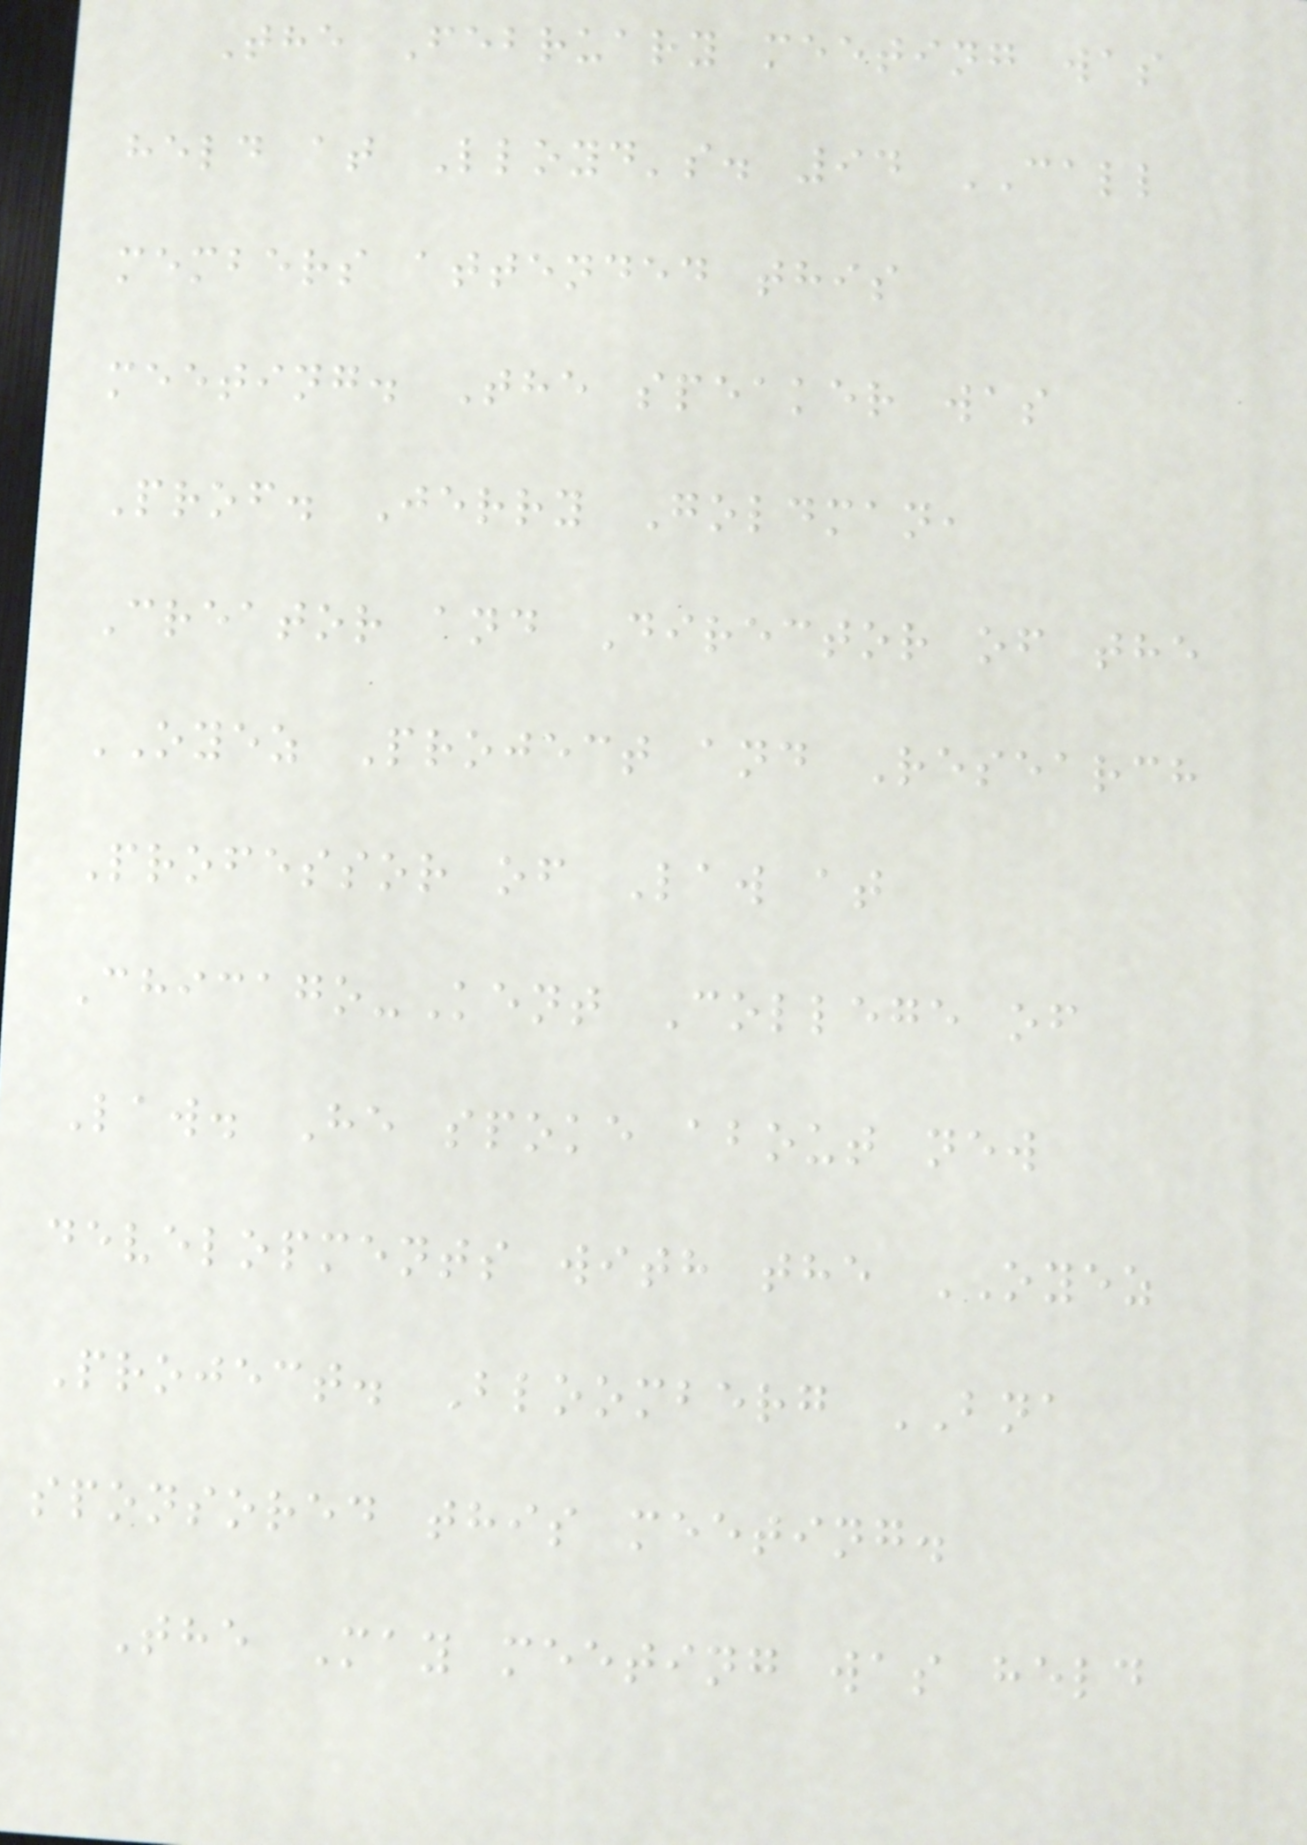The February meeting was
held at Lloyd's. 94 CALL
members attended this
meeting. The speaker was
Prof. Jerry Goldman,
Creator and Director of the
OYEZ Project and Research
Professor of Law at
Chicago-Kent College of
Law. He spoke about new
developments with the OYEZ
Project. Bloomberg BNA
sponsored this meeting.
The May meeting was held
